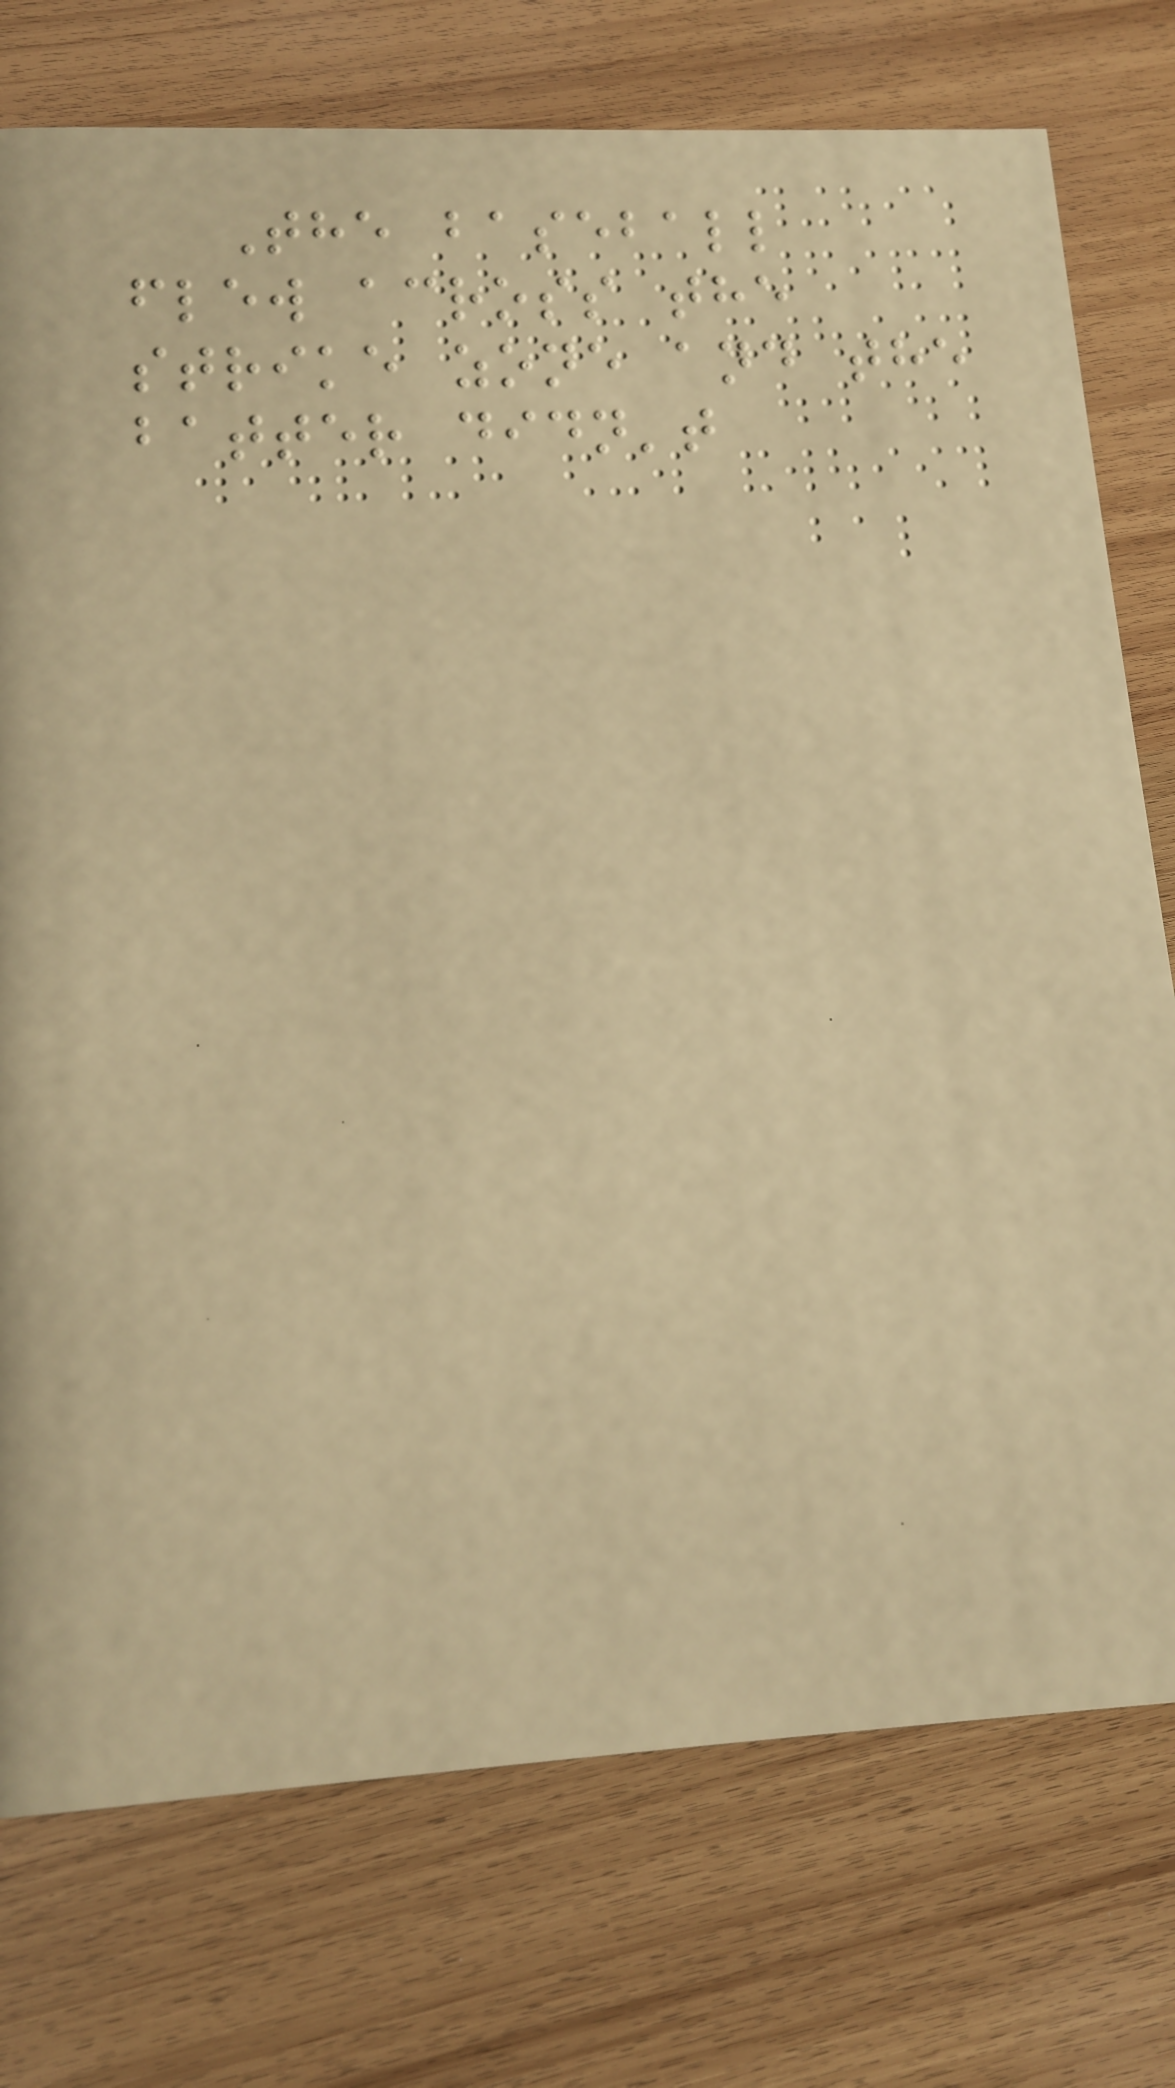The baseball
flew across the
strike zone and the
batter didn't
